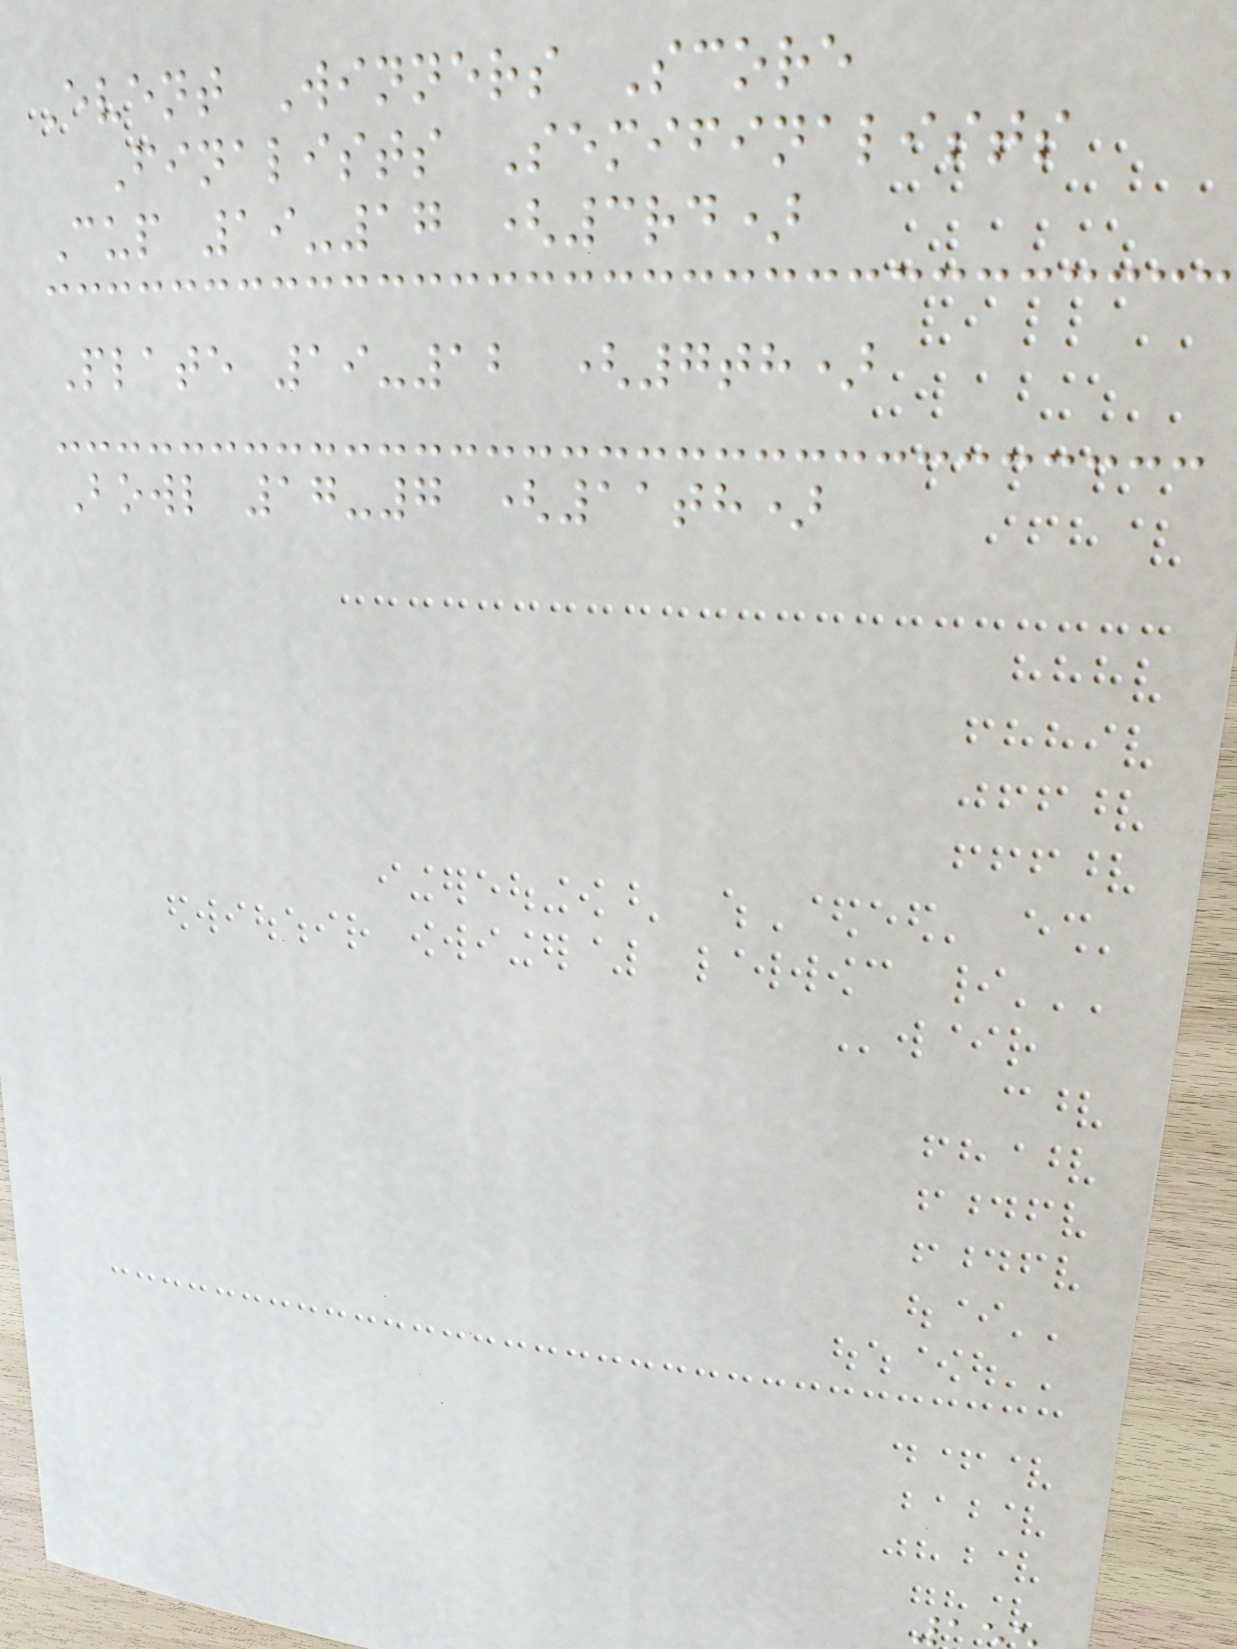Event Winners Score
Finalists Semifinalists
Cup 19-17 (3rd)
Plate 19-12 (7th)
Bowl 17-7 (11th)
